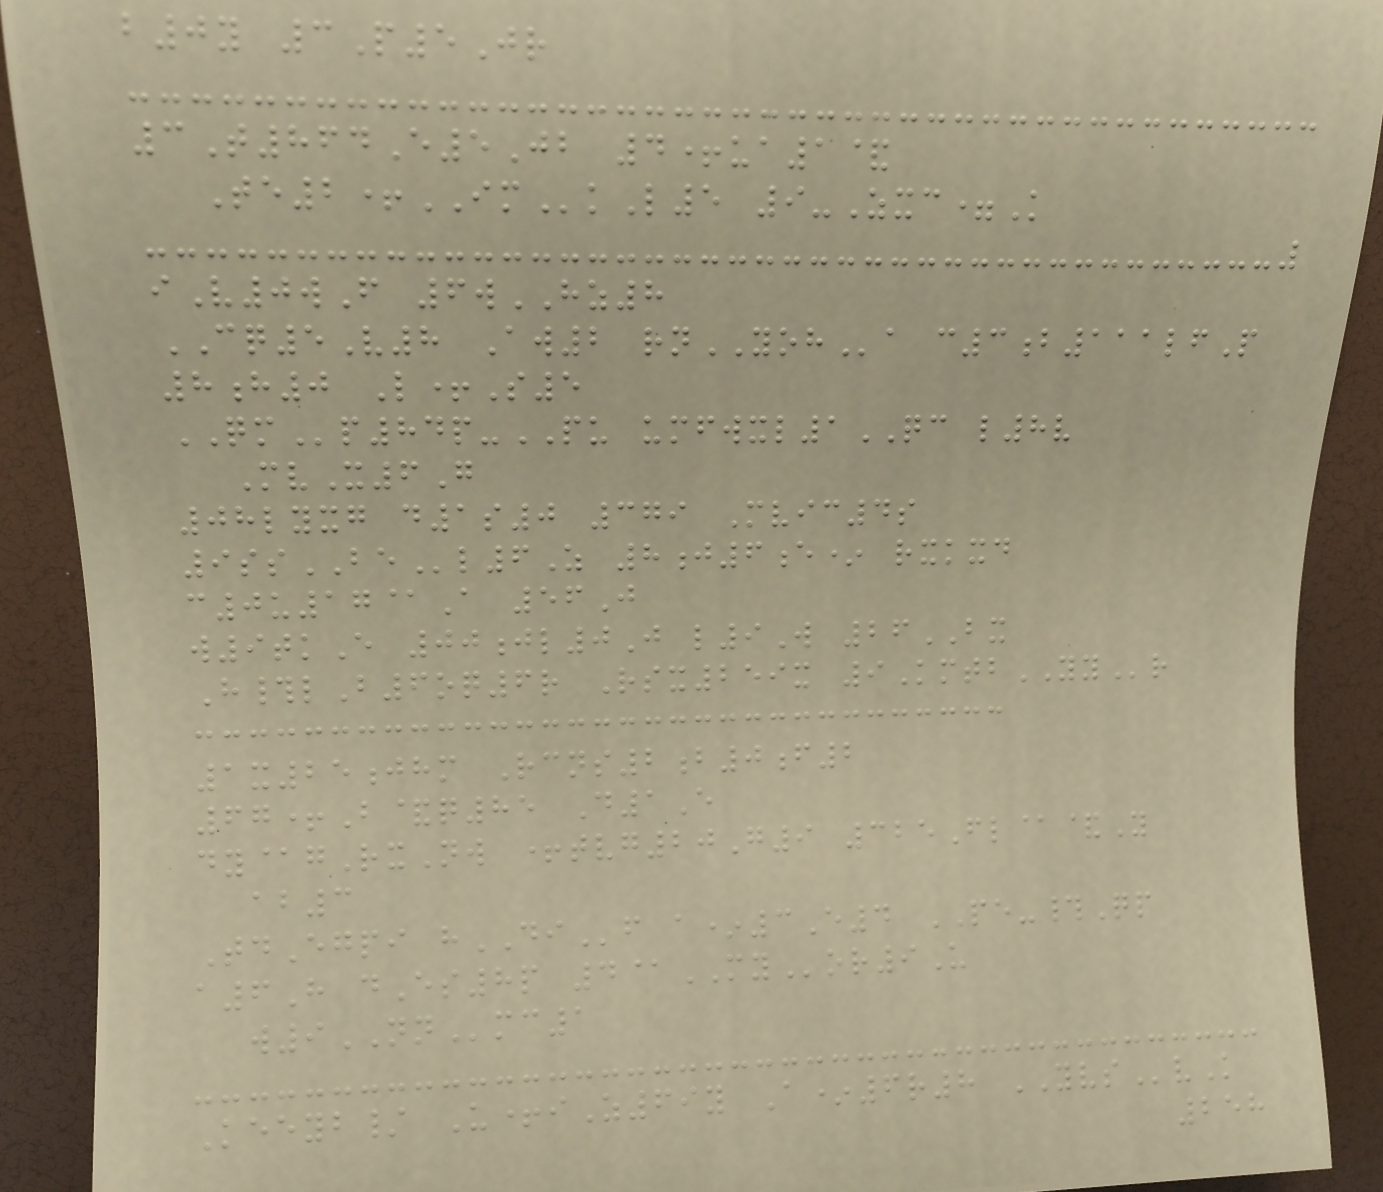b0y 3P5Jr
3T864E5Jb 4+ua1&
Te2+IMkL5 9-Zxc=K
iV0wF 6wHZ8
CQ5V8 Aw2 rnYOHa c3b111lfP
8h0 L+S5
QMp84p-PU umfwxl1QC l8v
MvX6G
08lyxg d1s0 379 Mvic4s
9ssBEl6Z 8j6e* rxkxd
c0u17@A 56J
w9tkE 00jl0J l9W 26BX
H#lB6oq6r Rsx259x 9KmtbYYr
1x25jhm Rcns2b0f2
67+B&q85 D1E
dy@gRxNw +tvg20G9 325Fl@&Y
ab3
TdEgpi hDIf a*3E4 PE-#Qp
a6H dEs8p 4@MYor9U
w9NNmc1
Keeyb/ U+iZ69y A*6r8 YVSvK
258
